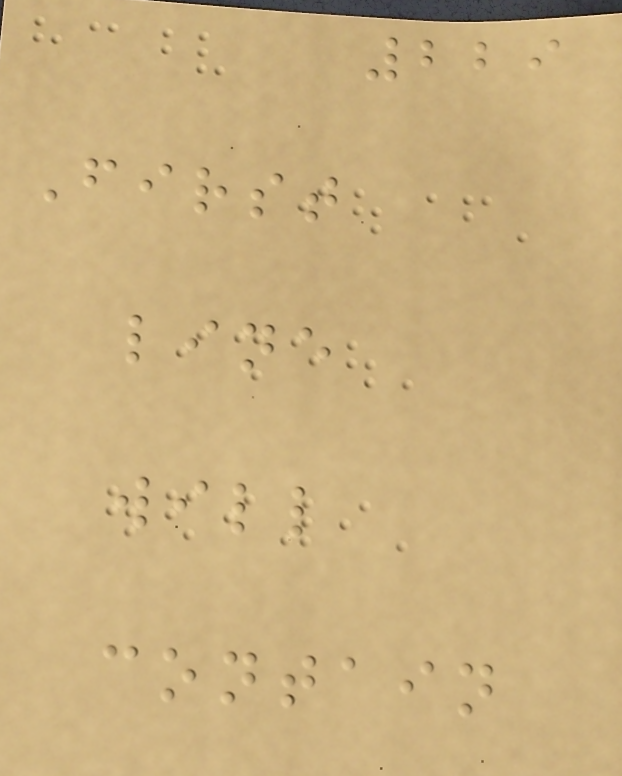229
First
line
will
contain
